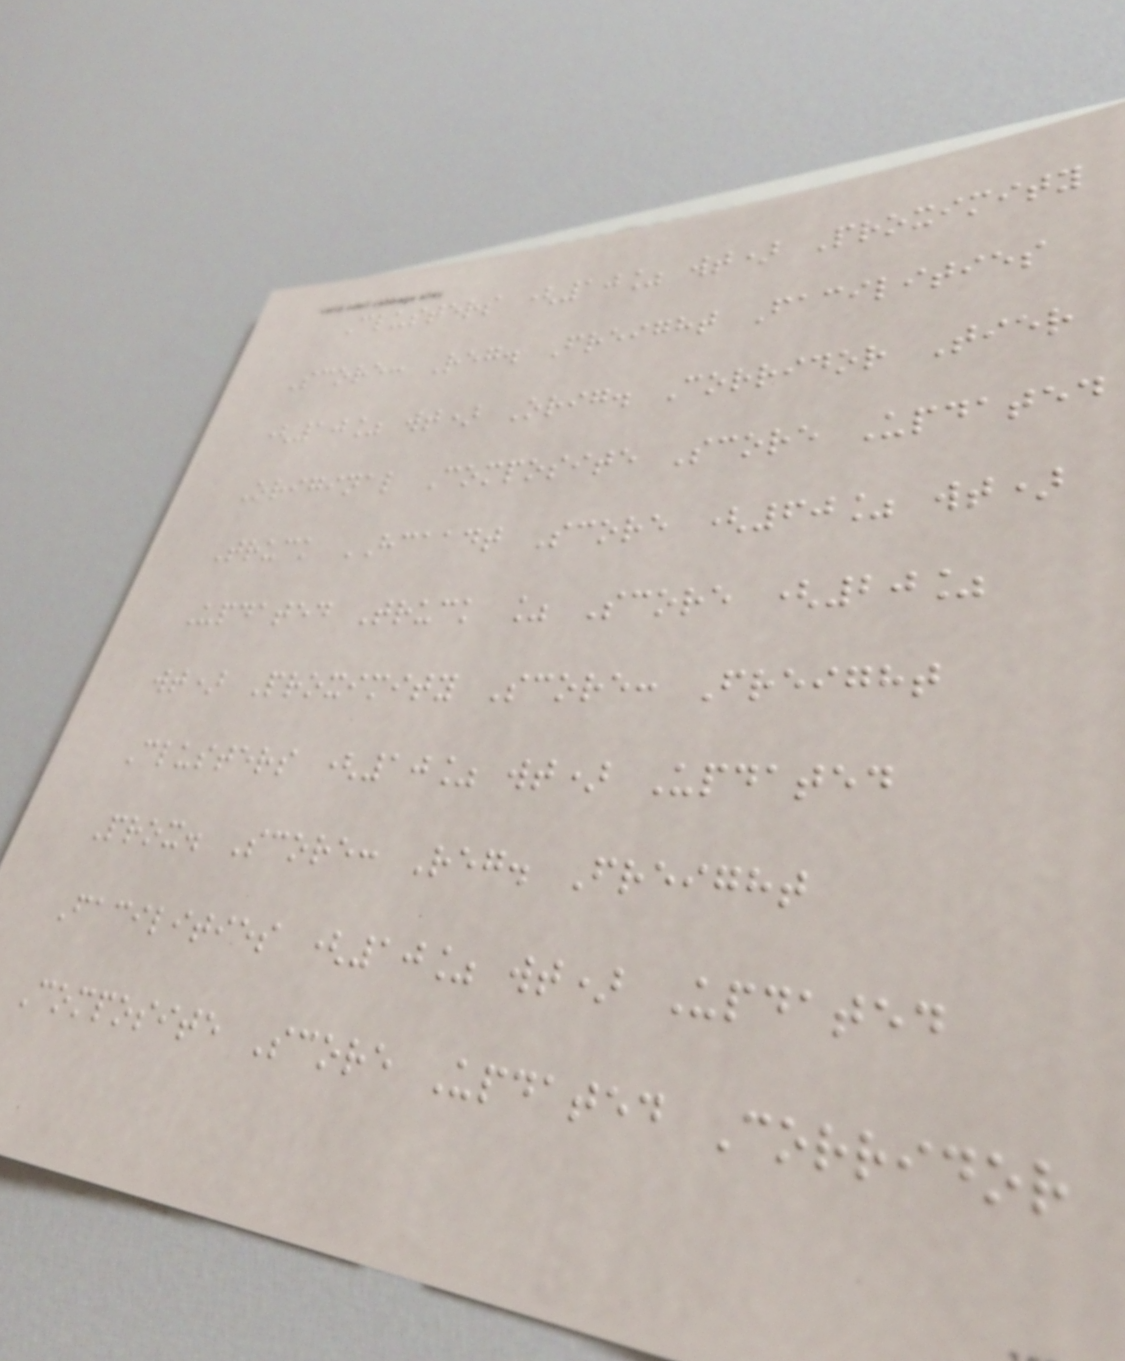Clusters (10% wt) Proximity
Score: Reg. Freight Facilities
(10% wt) Orig. Corridor Tier
Original Composite Score Updated
Truck HCAADT Score (60% wt)
Updated Truck % Score (20%
wt) Proximity Score: Freight
Clusters (10% wt) Updated
Prox. Score: Reg. Freight
Facilities (10% wt) Updated
Composite Score Updated Corridor
